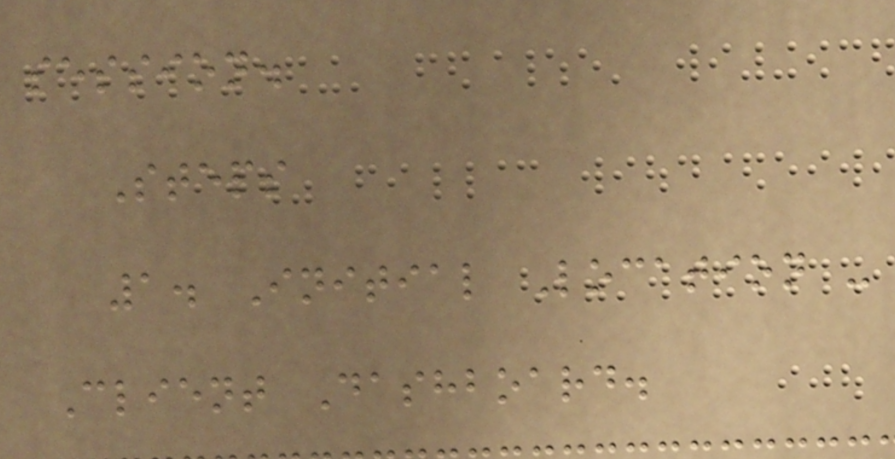session.
Steps
1. Initial Location -
Client Dashboard.
